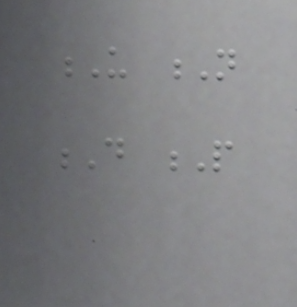U N
D P
